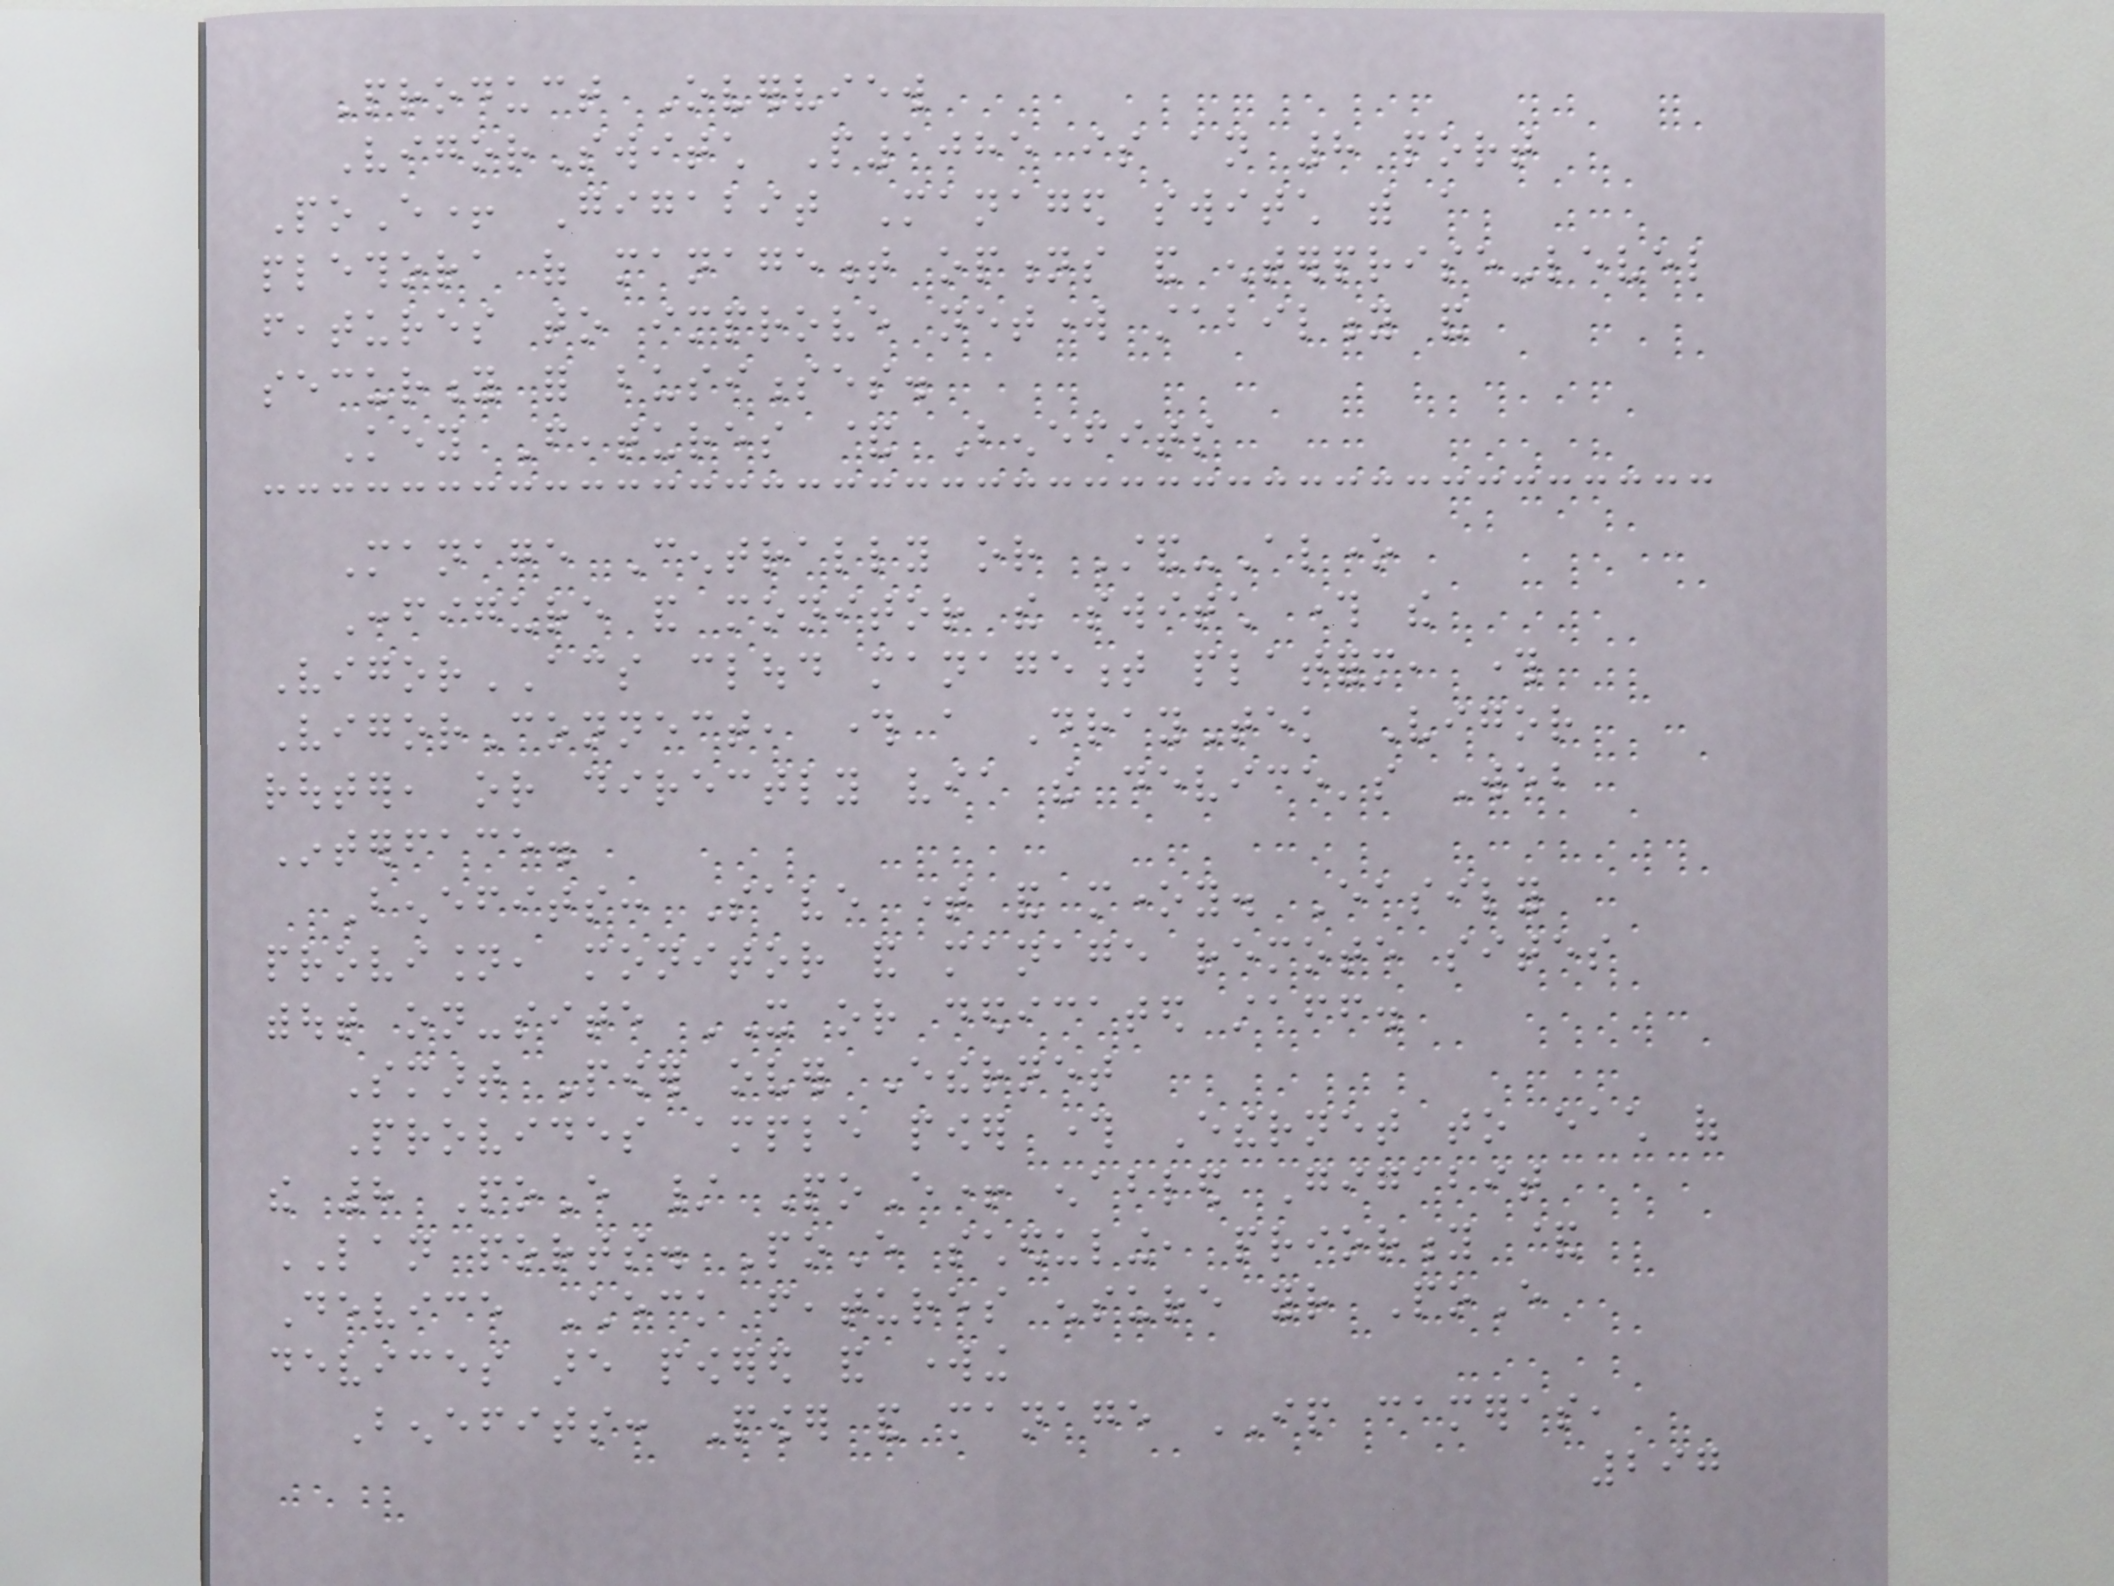Product Overview
VigorSwitch P1085 is an 8 port
PoE+ Gigabit Managed switch with a
plethora of management options and enterprise-level
features to improve network stability and
security for businesses.
Key Features & Benefits
Manage Centrally or Stand-Alone
Configure and monitor the switch through the
VigorACS cloud management platform, through
VigorConnect, through a DrayTek Vigor
router, or directly via the device's Web
Interface.
Benefits: Save time and money. Easily
provision, monitor and manage remote sites
without on-site IT or dedicated staff.
Smart Power over Ethernet
Provides ample power through Ethernet to each of
the 8 PoE / PoE+ enabled Gigabit
LAN ports. PoE scheduling, priority &
Device Check features ensure your PoE
devices are powered and working
Benefits: Power and manage IP cameras,
297
